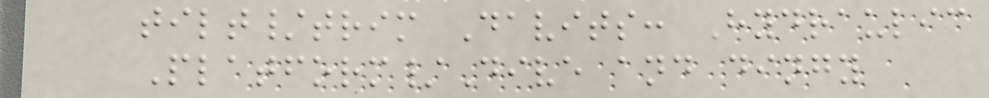tilt/trim Davits: Hydraulic
Platform/Dive and dingy
